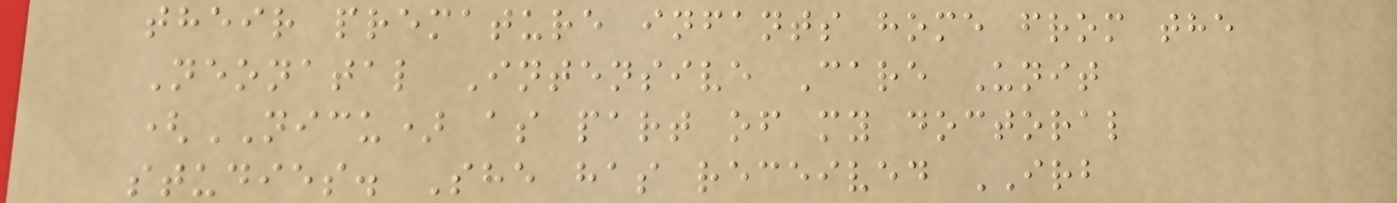their premature infants home from the
Neonatal Intensive Care Unit
(NICU) as part of my doctoral
studies. She has received IRB
